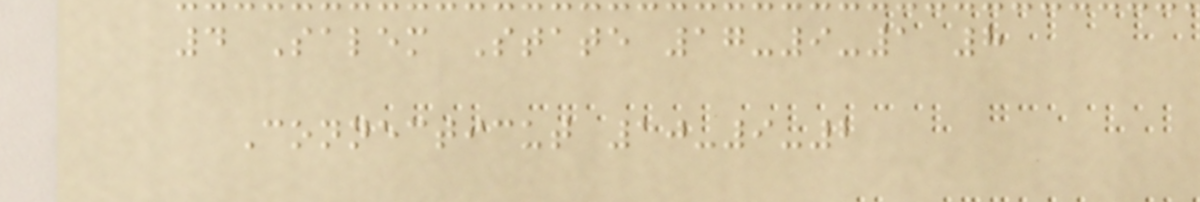4 Salem State 17-9-1 8
Connecticut 10-9-2
